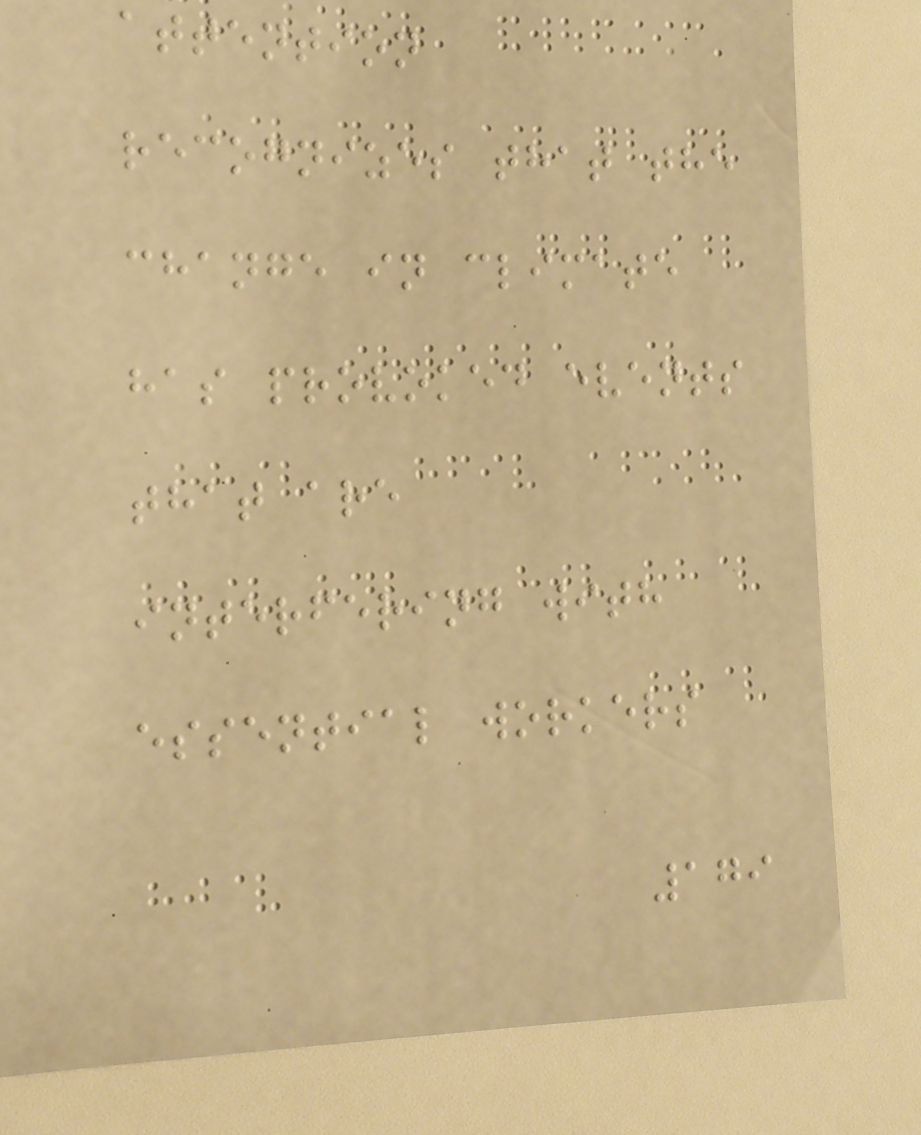attention
recognizes that the
change in climate
has provoked events
that are
interfering with
essential workers
179
